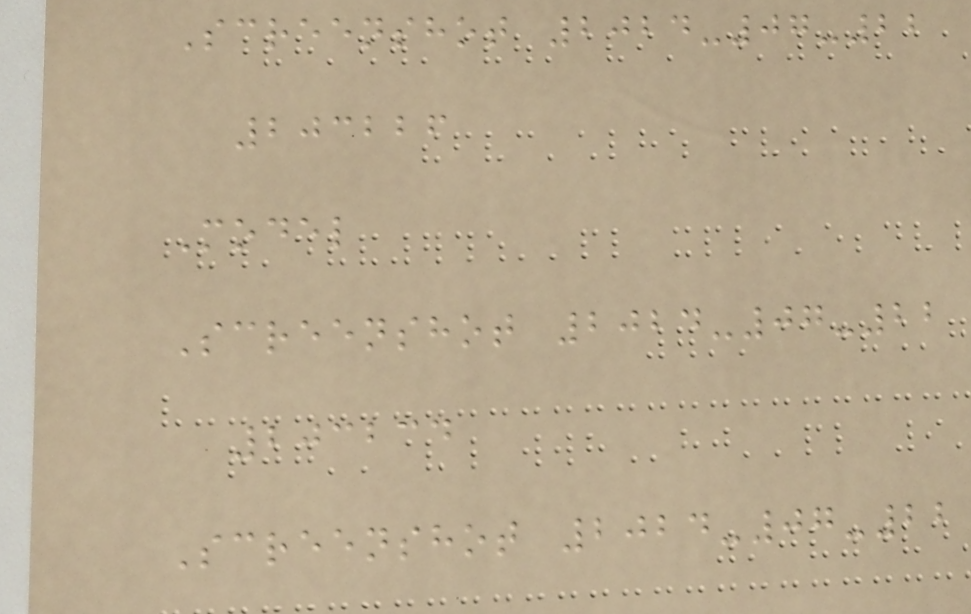Screenshot 2024-07-22
203226
Model
Screenshot 2024-07-22
203234
Screenshot 2024-07-22
